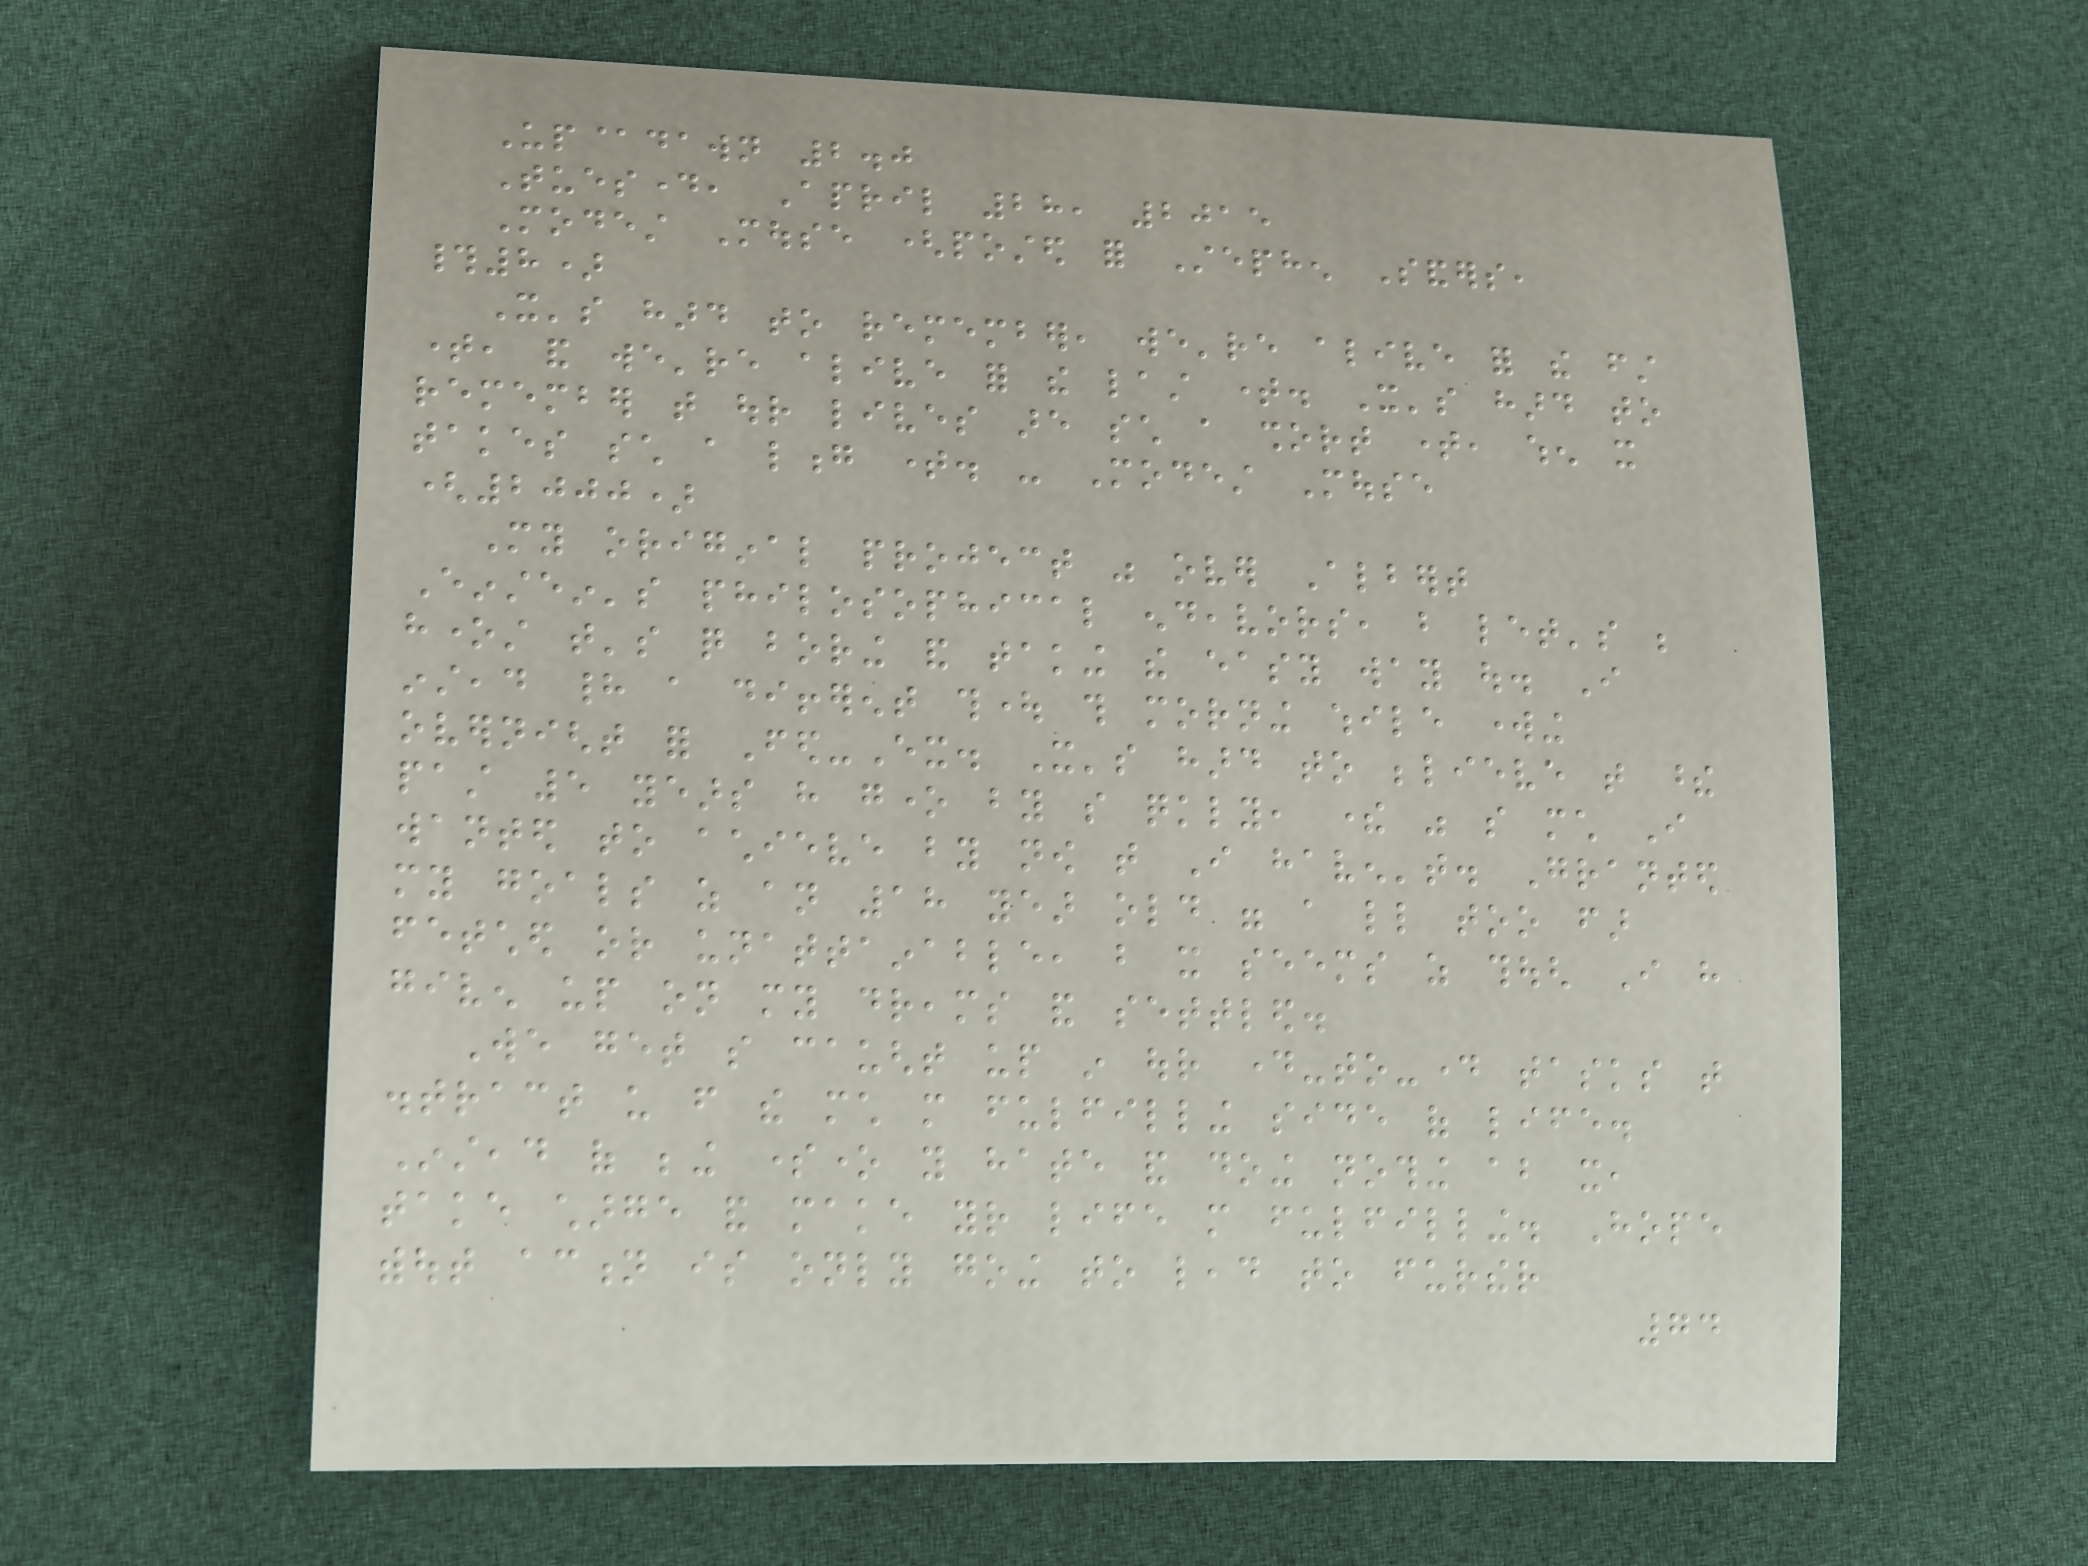Up@dawn 2.0
Tuesday, April 28, 2015
Modest Mouse (posted for Stephen Sanders,
#8)
It's hard to remember, we're alive for the first
time, and we're alive for the last time. It's hard to
remember that our lives are such a short time, when it
takes such a long time. - Modest Mouse
(2000)
My original project was over Albert
Einstein's philosophical endeavors, but let's be
honest that's quite boring and taking the easy way out. I
instead had a different thought this morning while working
overnight for Fed-Ex. It's hard to believe that these
past 5 years have gone by so quickly, there was so much I
wanted to achieve by now that I haven't. Granted
my goals as an 18 year old were a little too far
fetched or unattainable, but it seems as though I have
given up on my dreams and settled.
We get so caught up in our day-to-day tasks that
distract us from the much more fulfilling side of life.
Instead of being someone you hate and doing nothing about it,
take charge and make your life more fulfilling. Hope
without action is only going to lead to further
74
